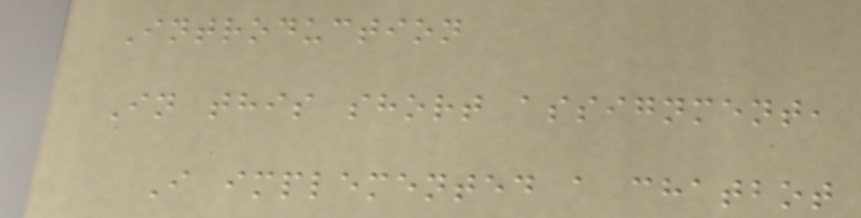Introduction
In this short assignment,
I implemented a chatbot
